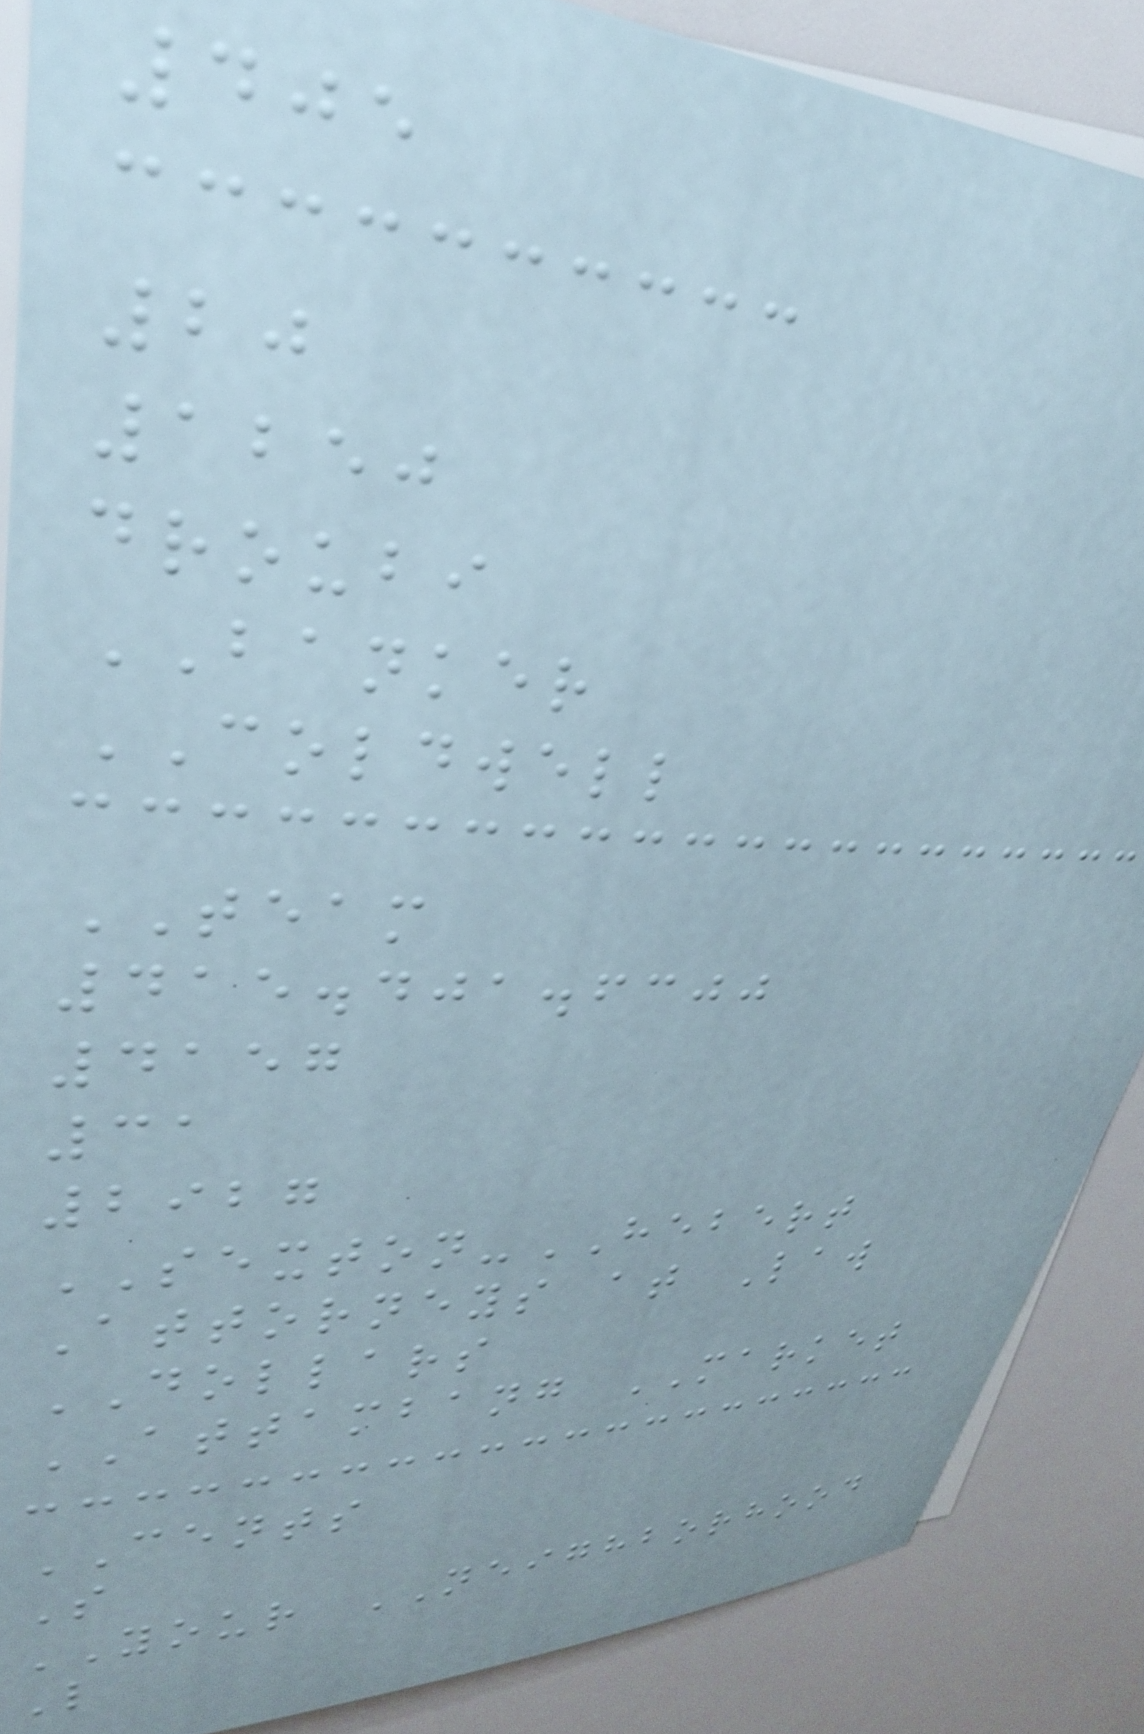405
20
1250
droubi
BANKER
COLDWELL
TEAM
415.401.6300
4157
31
2927
SEXTON-HEBERT
Attorneys at Law
DOLLARS
ATTAMBANG MARKET
CENTS
S
YOUR NEIGHBORHOOD
L
